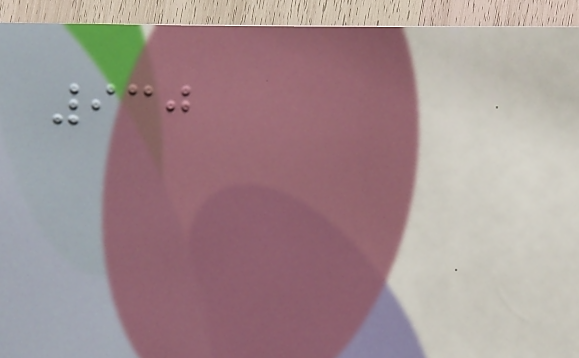930
